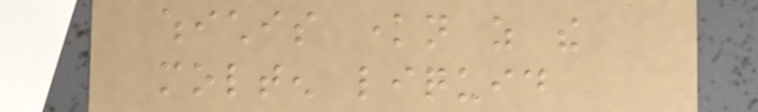whichis known as the
molten liquid
